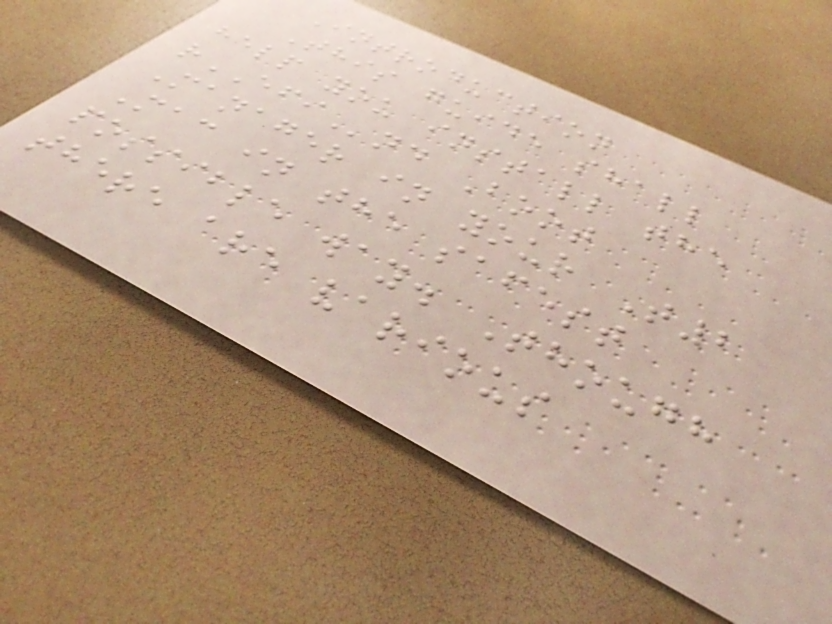Introduction
This guide shall
help you install the
rEFInd Boot
Manager in your T2
Mac in the safest
possible way. Though
there are various
